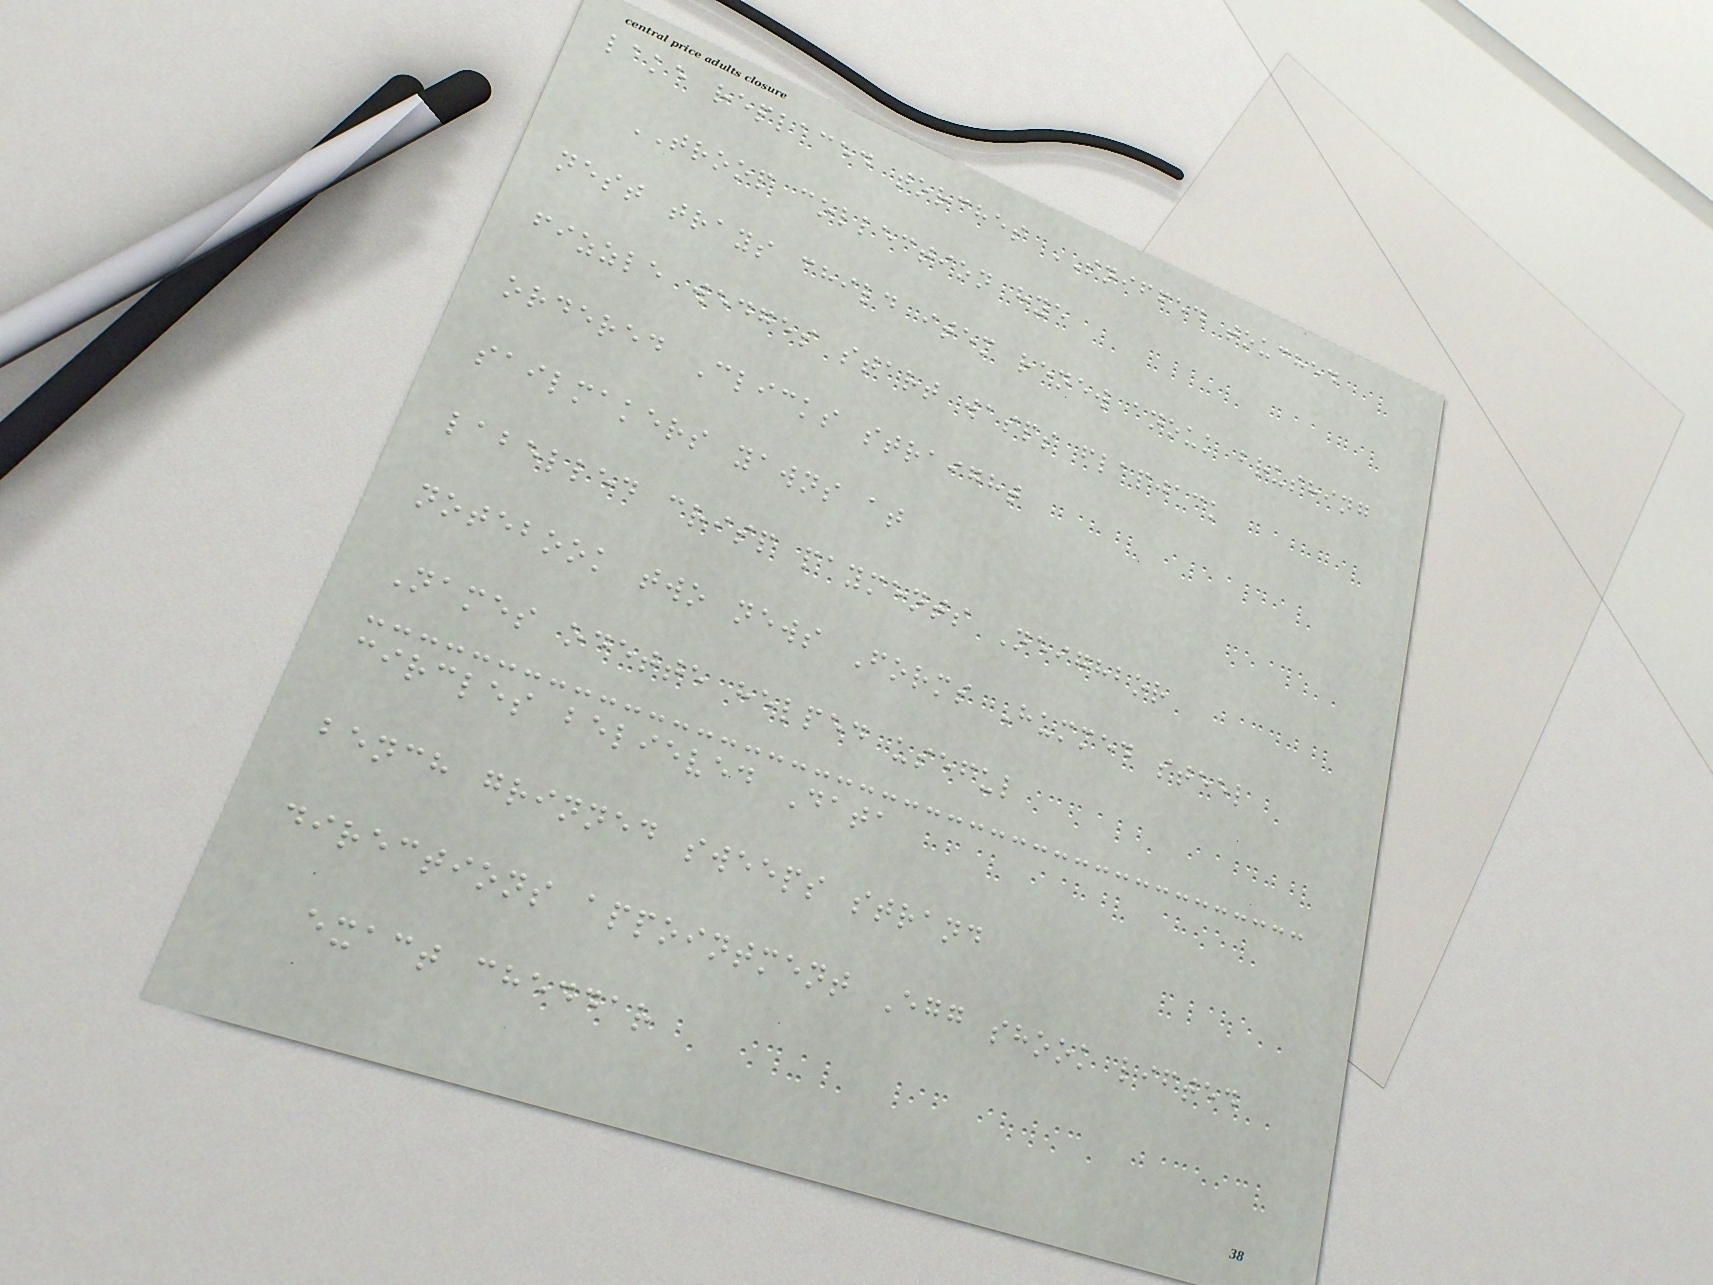lake replaced torches SNIFFED touched
TROOP collection hye
nest trays child item renew anouk brushing
fizzle wedges start wasps flapjack
ordered Clicks straight
sailmakers yawns at
labelled crisp payments Neighbor
notebook two news Forms Hummed steel
Names odette helped useful
circles believed Data
bench grinned sweeps strand
directions appointment Egg shook lifted
exact cheddar
